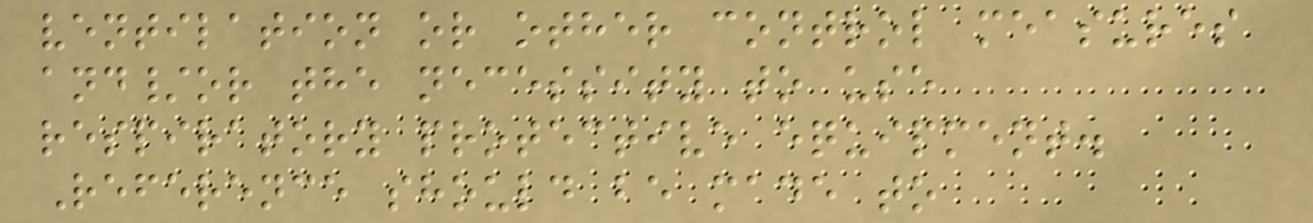ventilation or other control measures
and/or the necessity to use
respiratory protective equipment.
Reference should be made to
